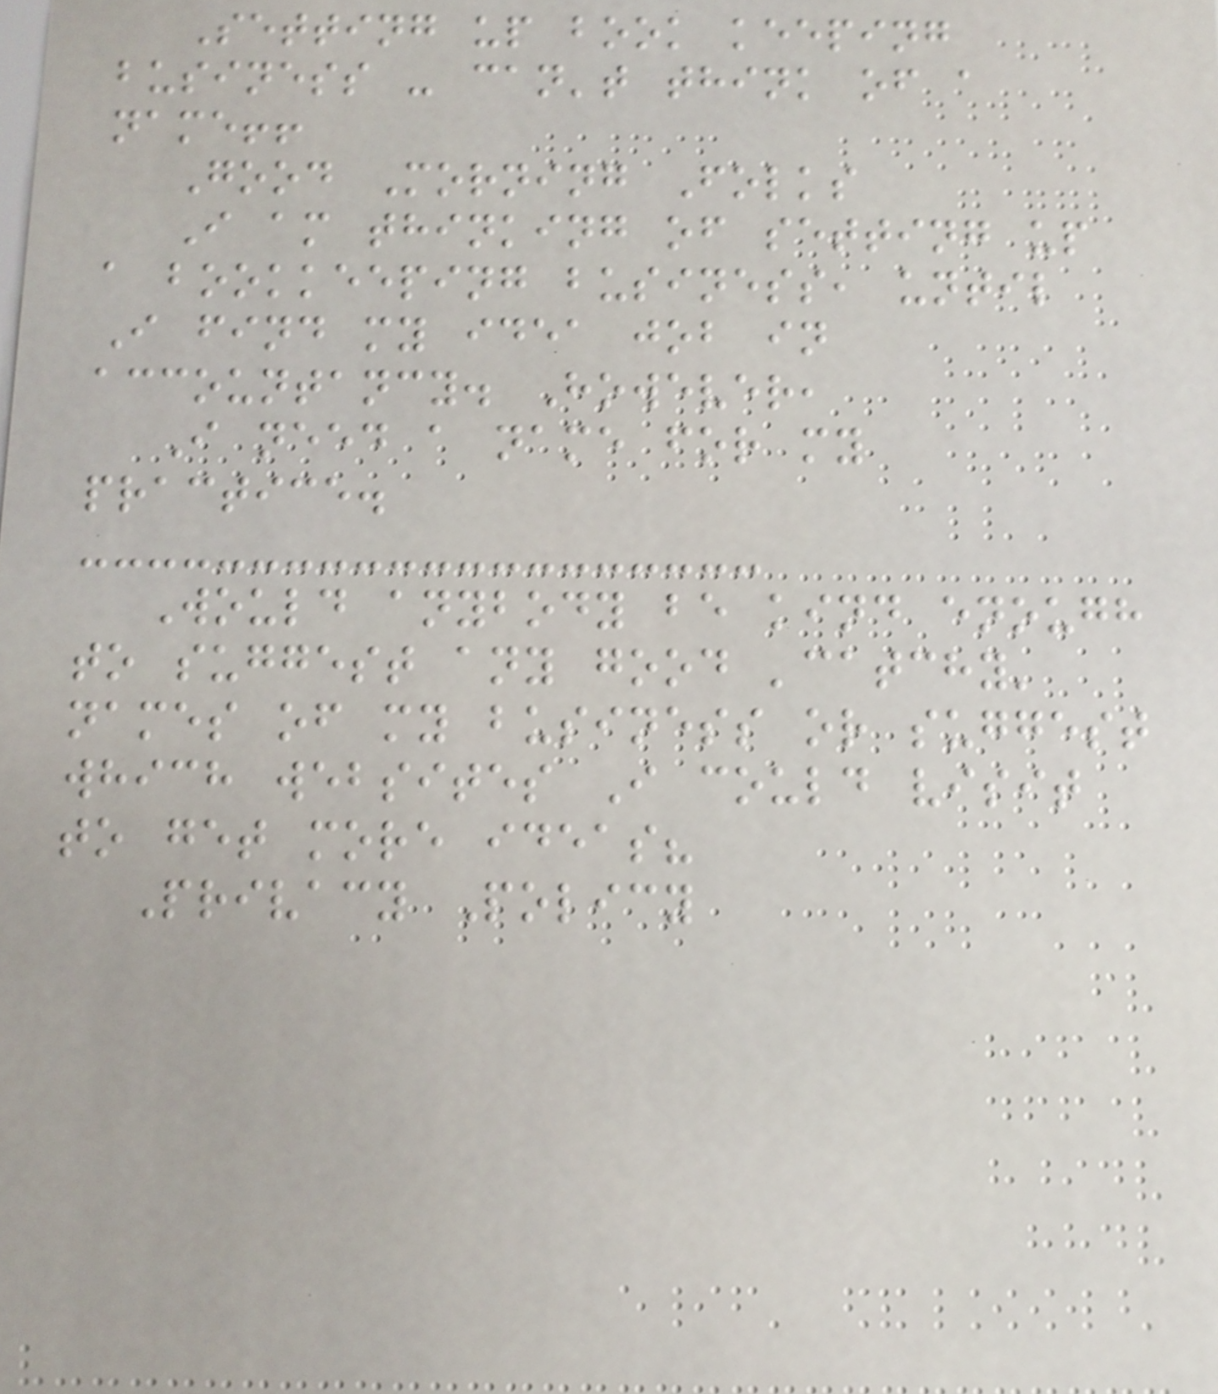Setting up book keeping
business - can't think of a
name!!
Good Morning Folks
I am thinking of setting up
a bookkeeping business, until
I find my idea job in
accountancy. However,
I need a name for my
practice.
Would anybody be kind enough
to suggest any good 'catchy'
names of my business or suggest
which websites I could visit
to get more ideas?
Privacy Policy
